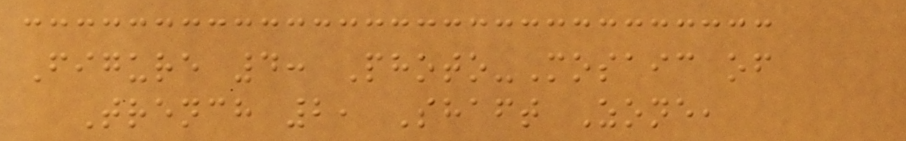Figure 4: Photo-Mosaic of
Trench 2, Shaft Zone,
